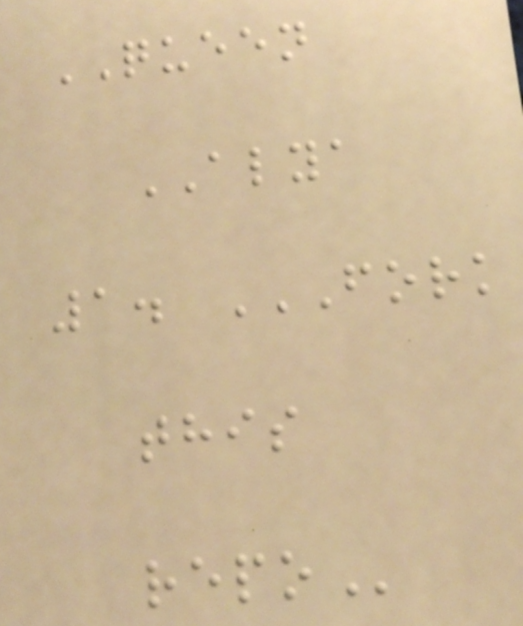QUEEN
ALYA
1. FORK
THIS
REPO
